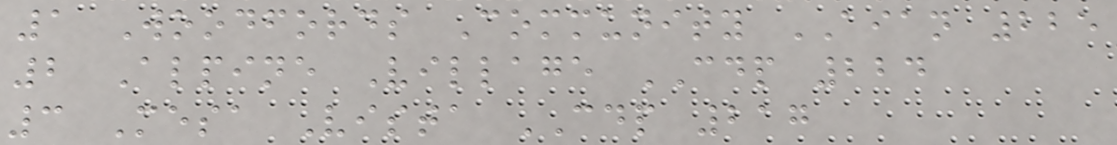1 Woodfords Community AIAN 225
2 Alpine Village CDP 224
3 Mesa Vista CDP 217
